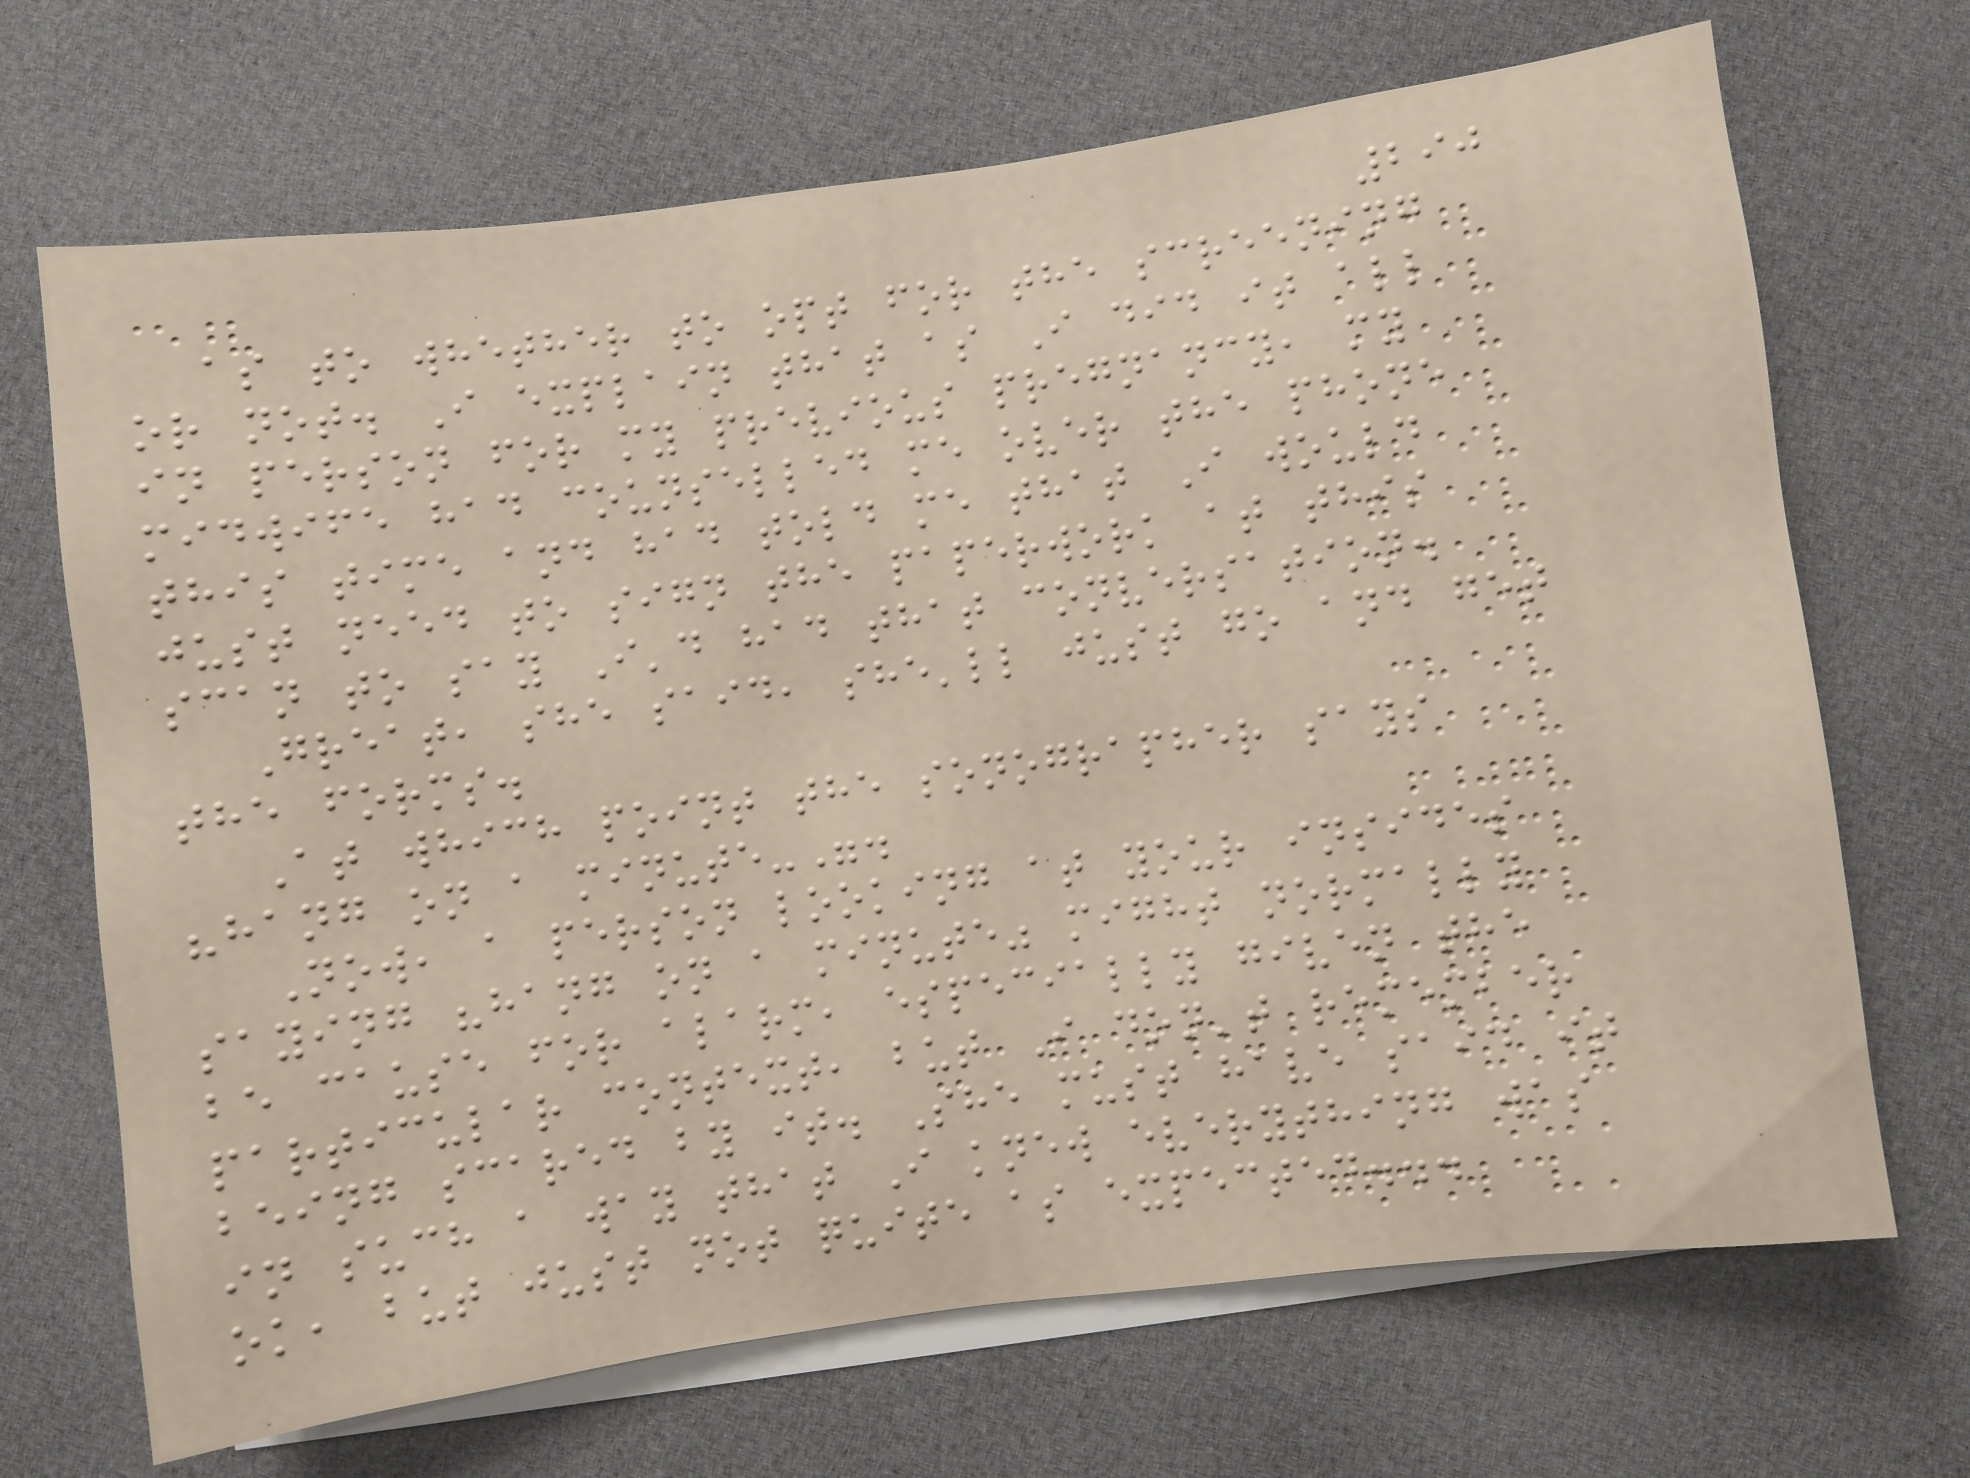290
as to whether to opt for the screening
or not. I explain that as I did it all
in person for my previous pregnancy, my
midwife had counselled me over the phone
this time and had told me that I would
just need to sign the paperwork at this
scan to say I'd had that conversation.
Great, she said, she'll just go and get
the forms.
At which point the sonographer says
"hang on a minute-".
Now, a person looking at your insides
saying "hang on a minute" might normally
be cause for alarm, especially given the
particular context, but I don't remember
being scared by it. She must have said it
in such a way that I knew everything was
ok, but just not quite as expected...
